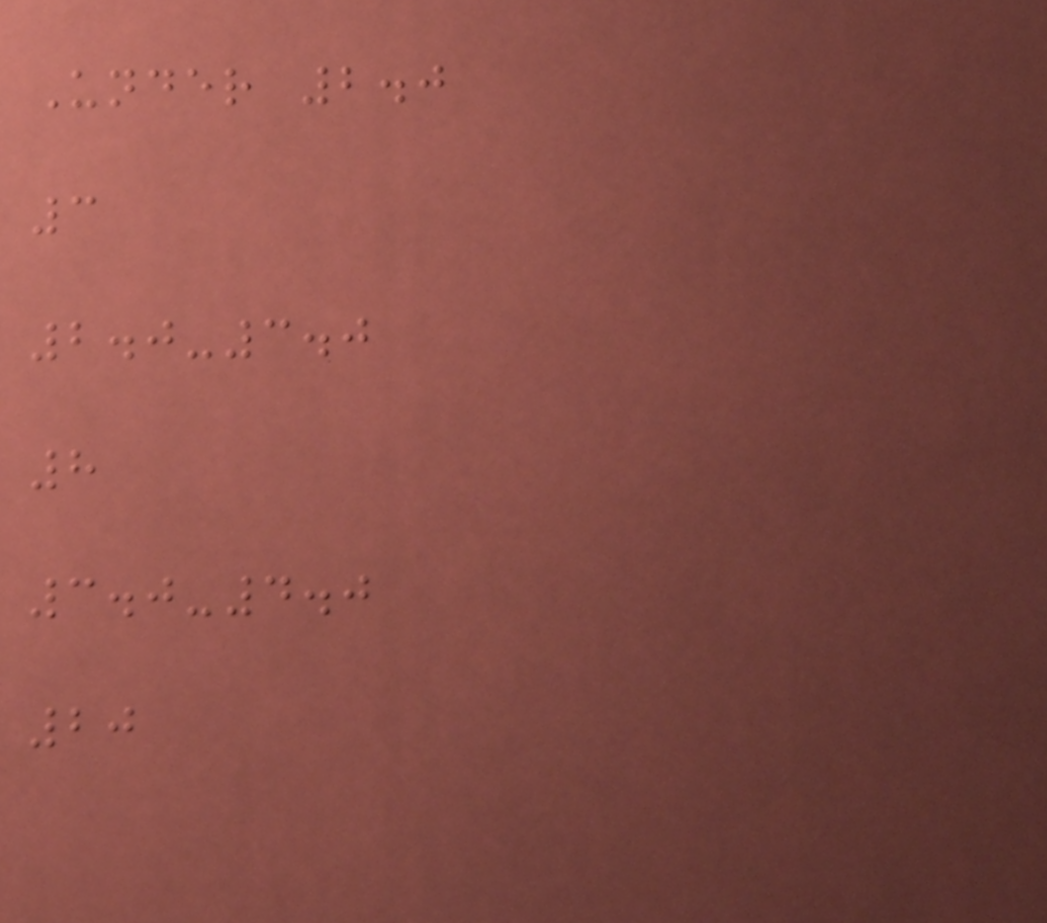Under 2.0
3
2.0-3.0
8
3.0-4.0
20
